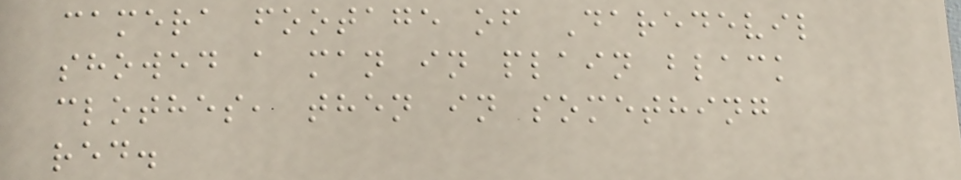camera footage of Daredevil
showed a man in plain black
clothes, then in something
red.
